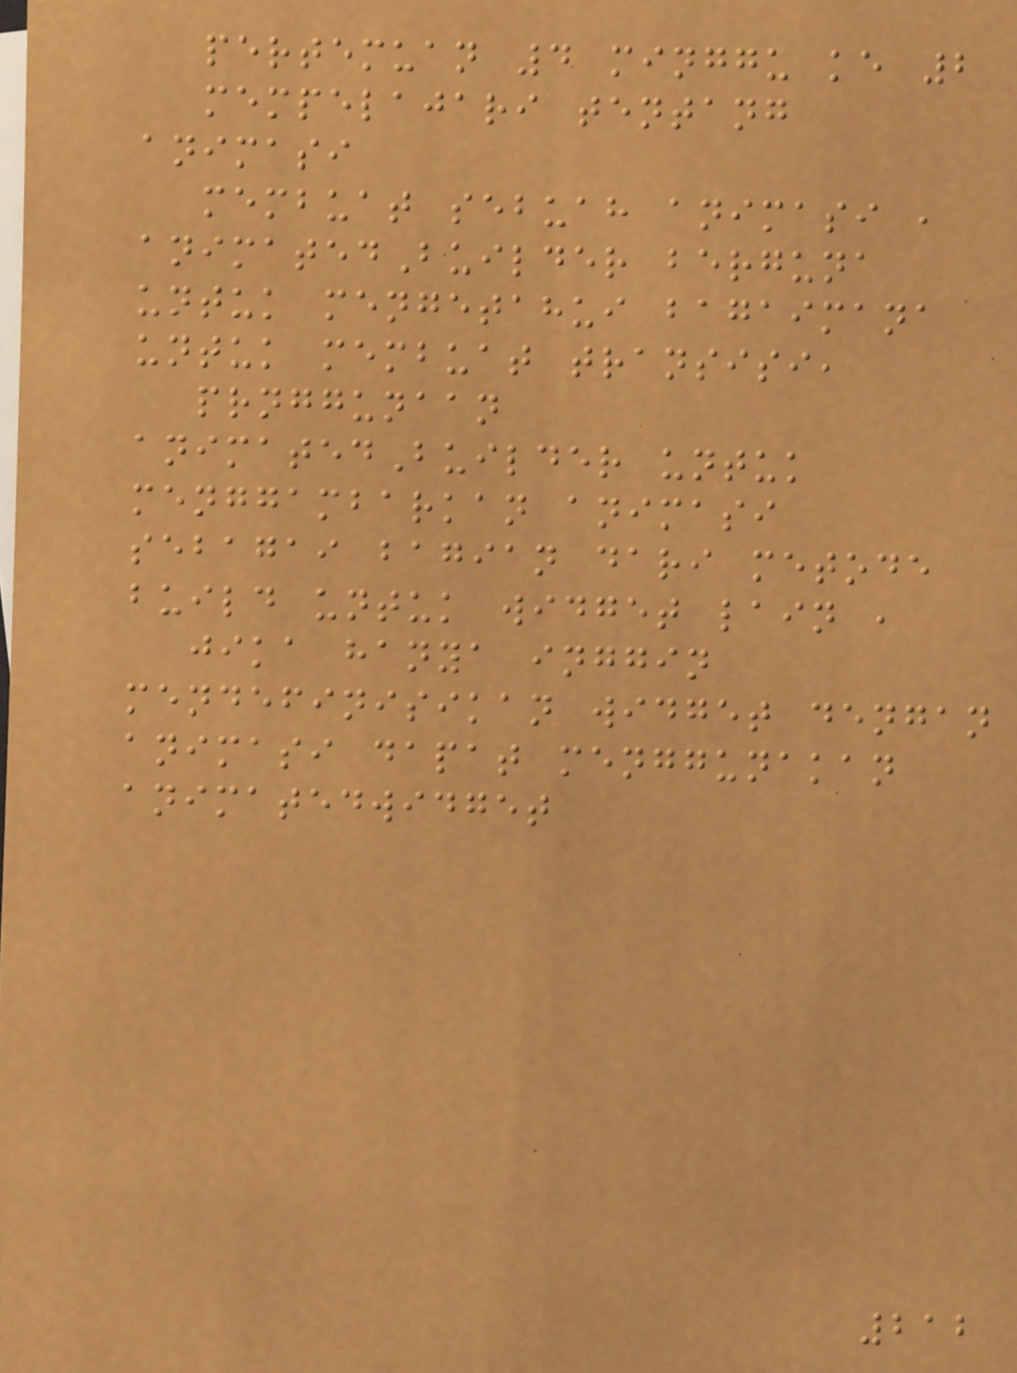pertemuan 4 minggu ke 2
mempelajari tentang
animasi
membuat sebuah animasi ,
animatedBuilder berguna
untuk mengetahui bagaimana
untuk membuat transisi,
prnggunaan
animatedBuilder untuk
menggambarkan animasi
sebagai bagian dari metode
build untuk widget lain ,
jika hanya inggin
mendefinisikan widget dengan
animasi dapat menggunakan
animatedwidget
212
